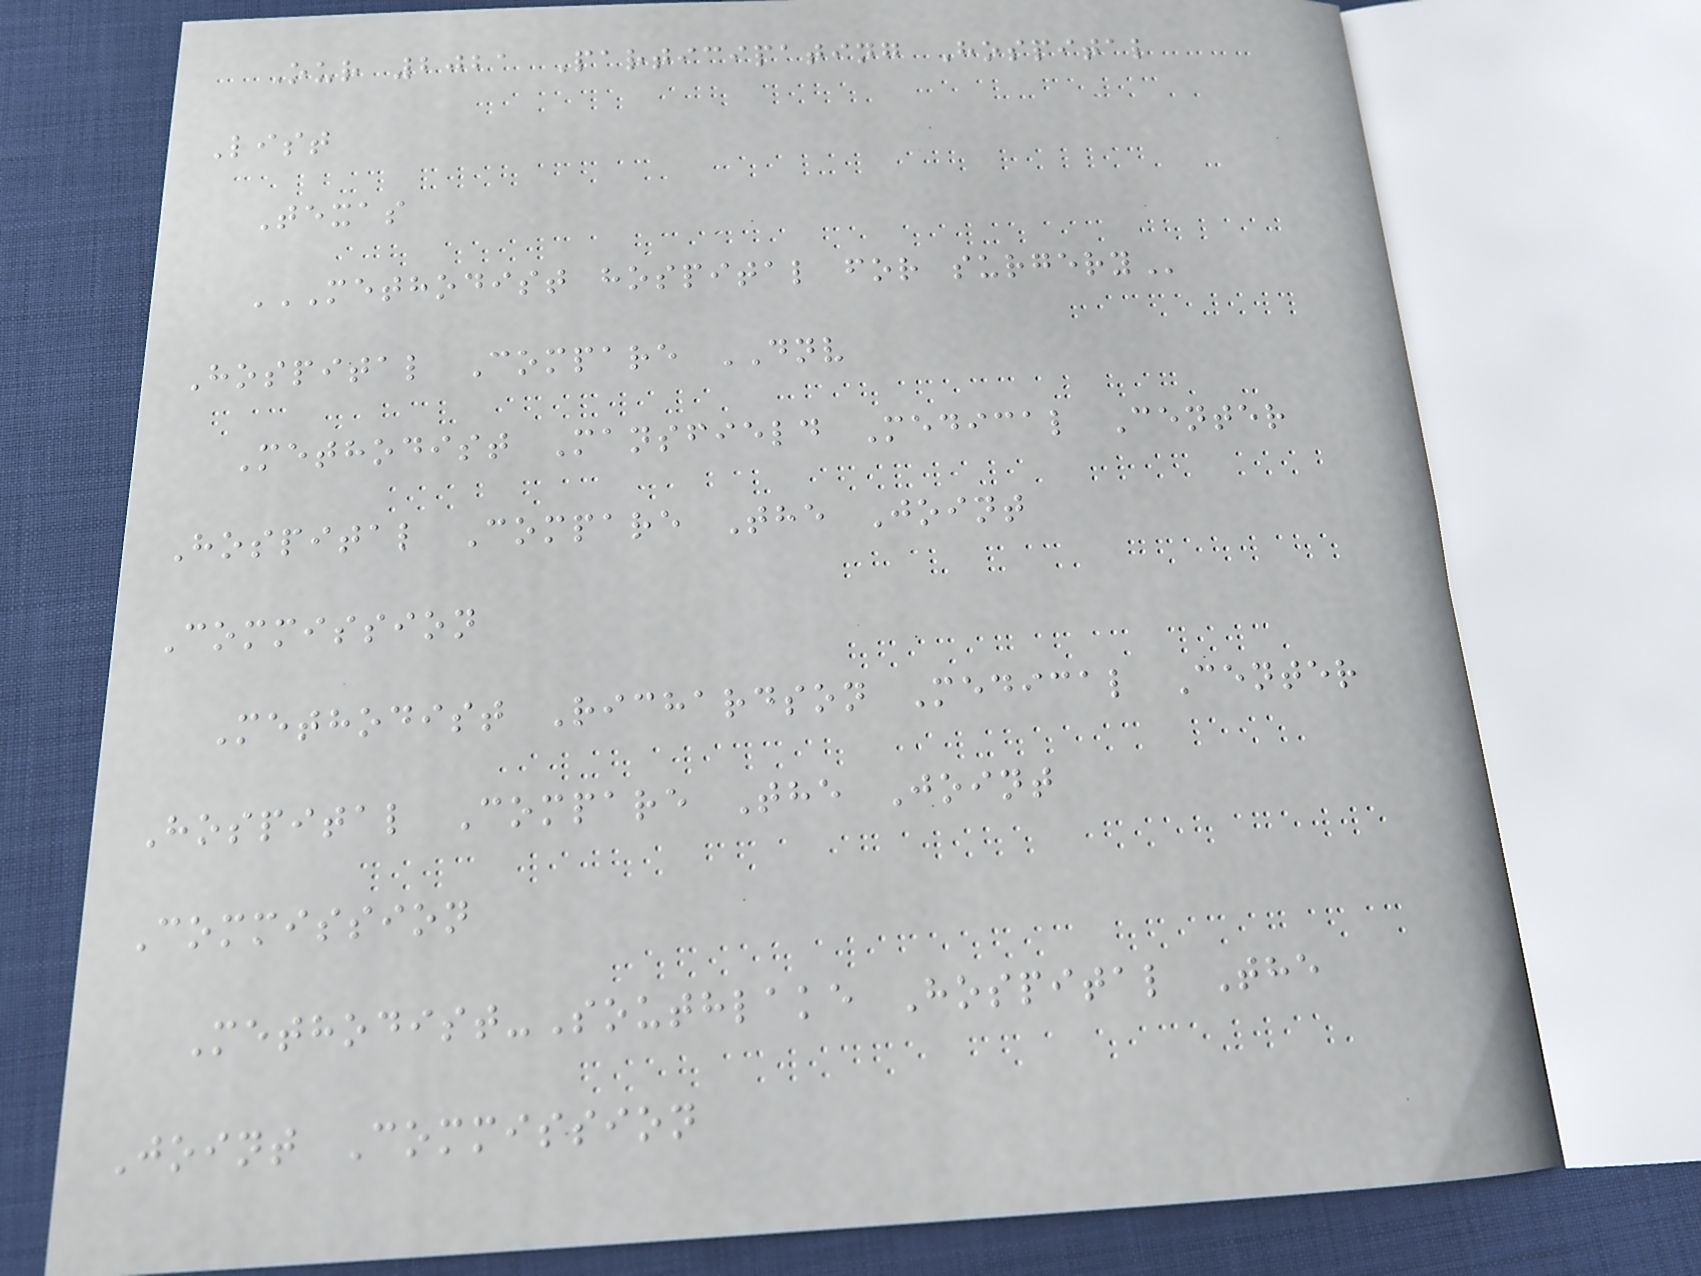Our 2021 Participating Hospital
List
Texas
METHODIST HOSPITAL FOR SURGERY
Hospital Compare DNV
Methodist Mansfield Medical Center
Hospital Compare The Joint
Commission
Methodist Richardson Medical Center
Hospital Compare The Joint
Commission
Methodist-Southlake Hospital The
Joint Commission
